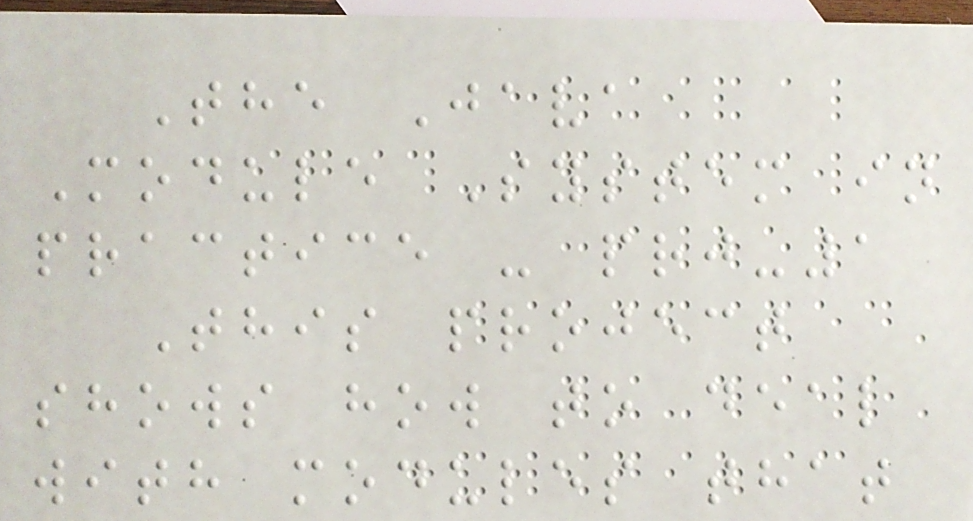The Java
Module System in
practice - prj-1
This project
shows how to deal
with modules that
